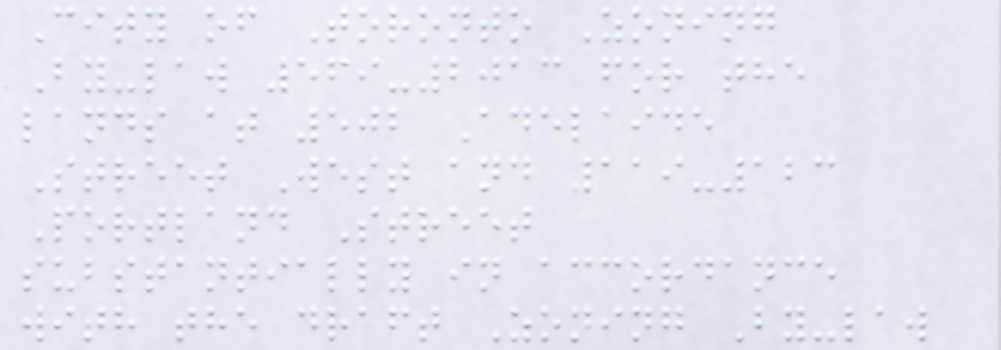City of Toronto Zoning
By-law 569-2013 for the
lands at 502 Adelaide
Street West and 119-123
Portland Street
substantially in accordance
with the draft Zoning By-law
